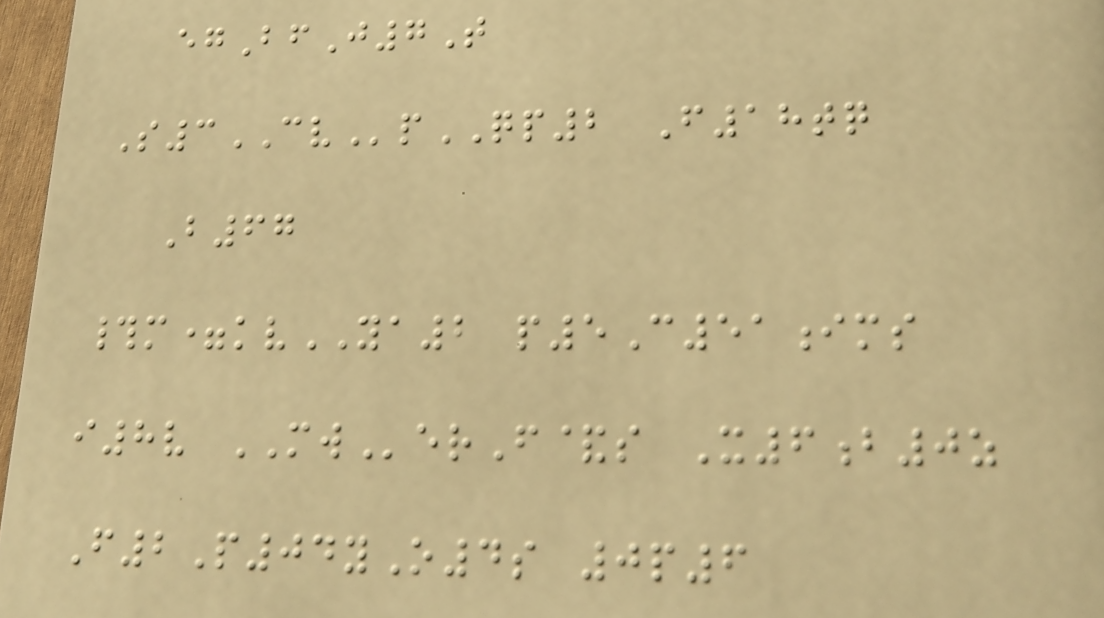egBfJ7T
S3CVpQP2 F18tq
B67
#m=kvYA2 p5C51ims
i8v MWerF&s X6b0z
F2P04yO4s 0p6
